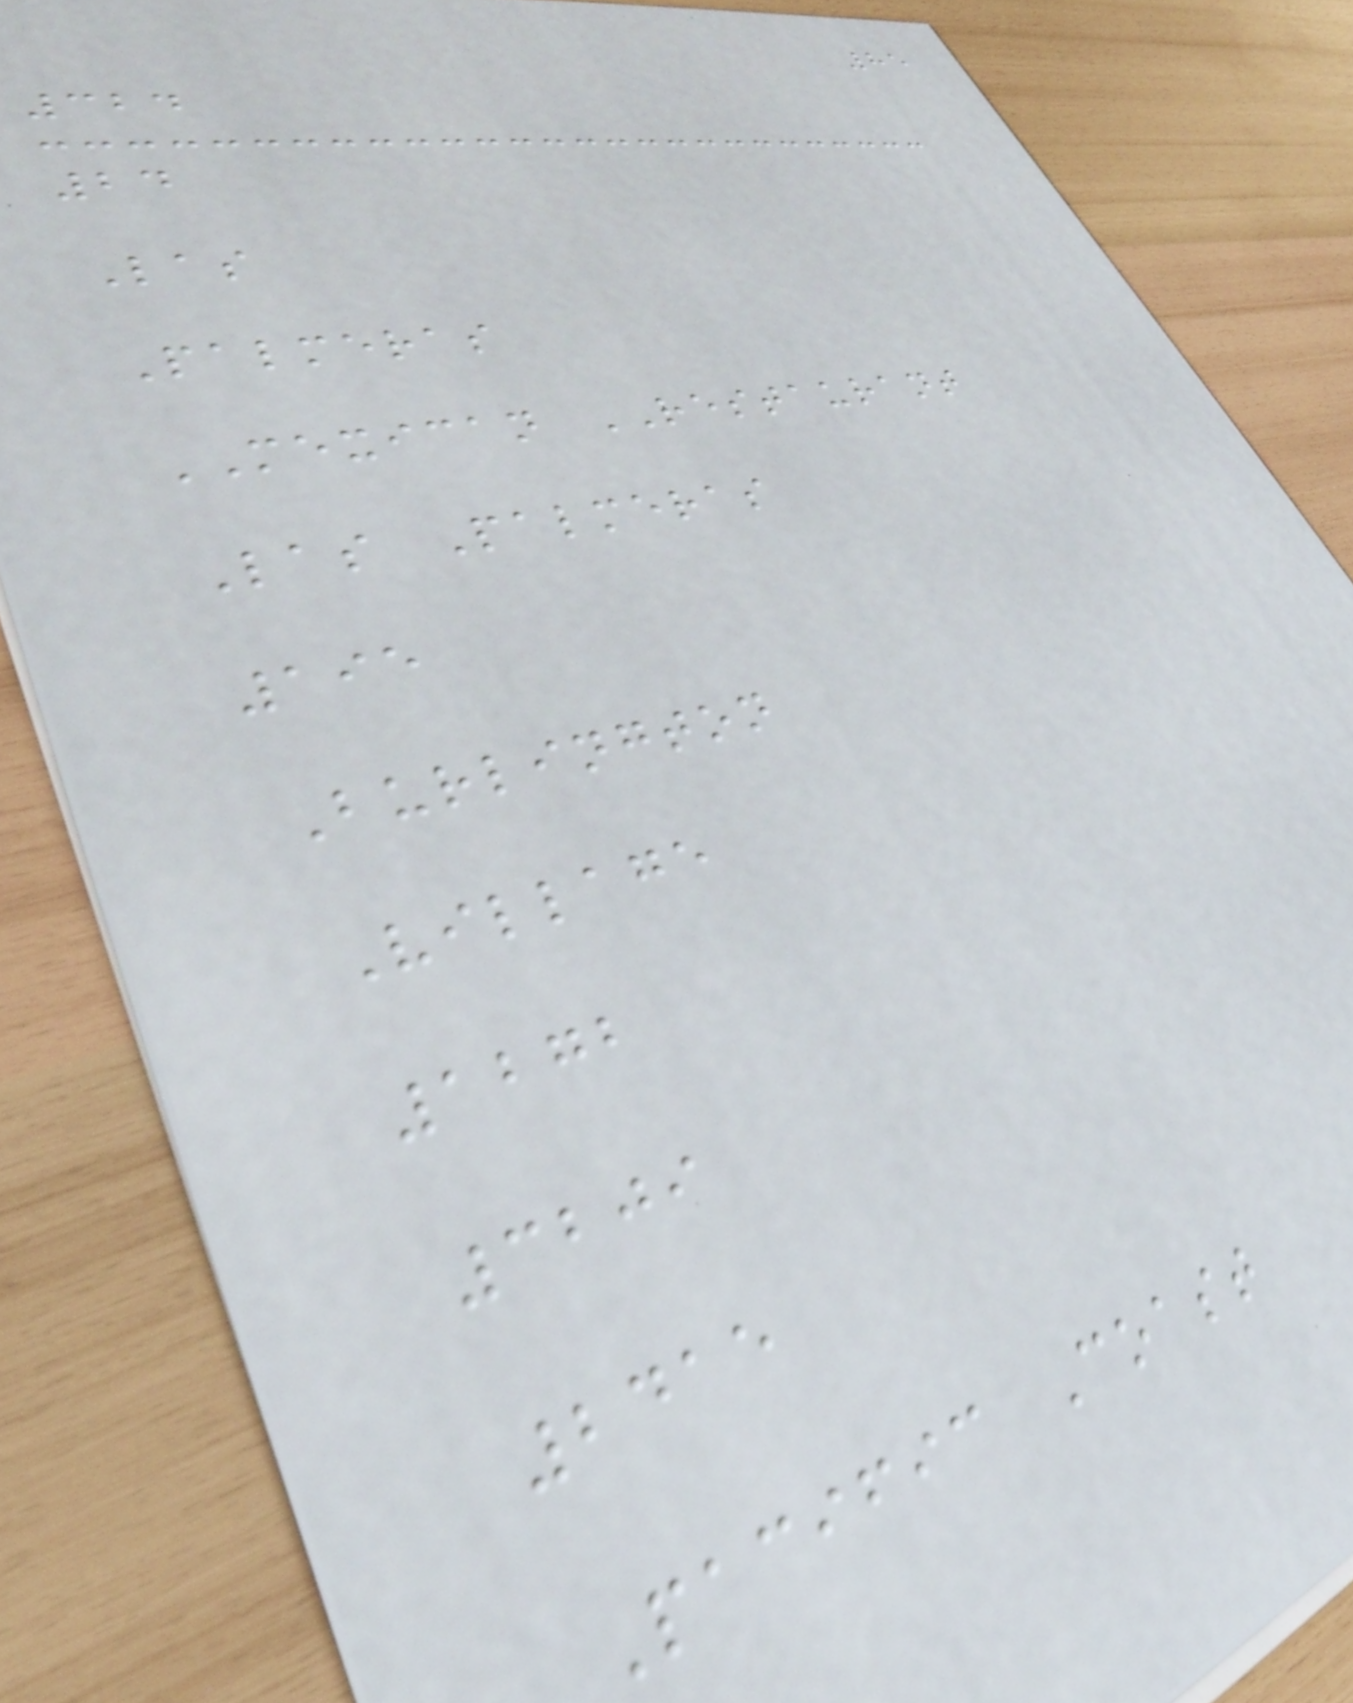85
324
24
Las
Palmeras
MEXICAN RESTAURANT
Las Palmeras
195
Burlington
Village
1272
3209
2415
Pacific Coast
